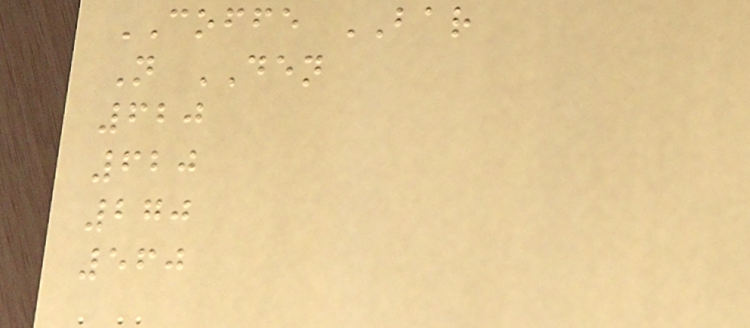COFFE BAR
N DEN
620
620
270
560
